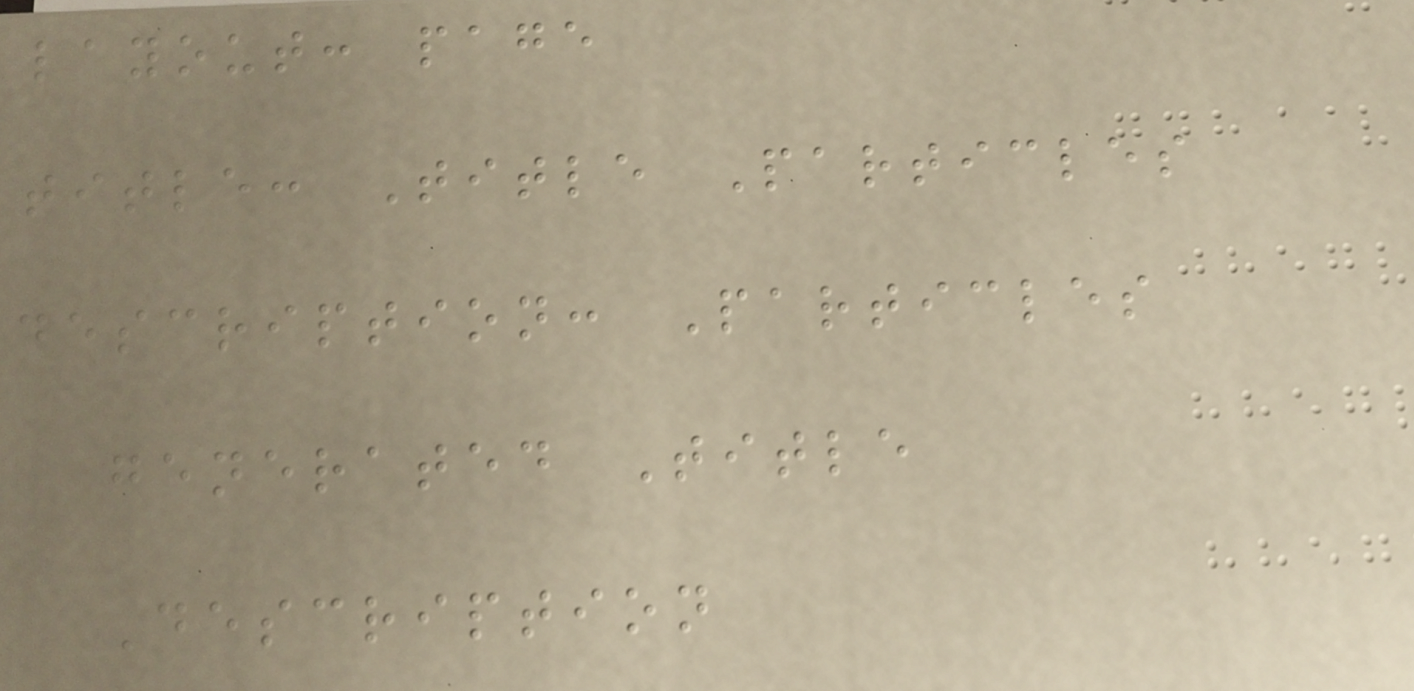layout: page
title: Title Particles
description: Particles
generated Title
Description
